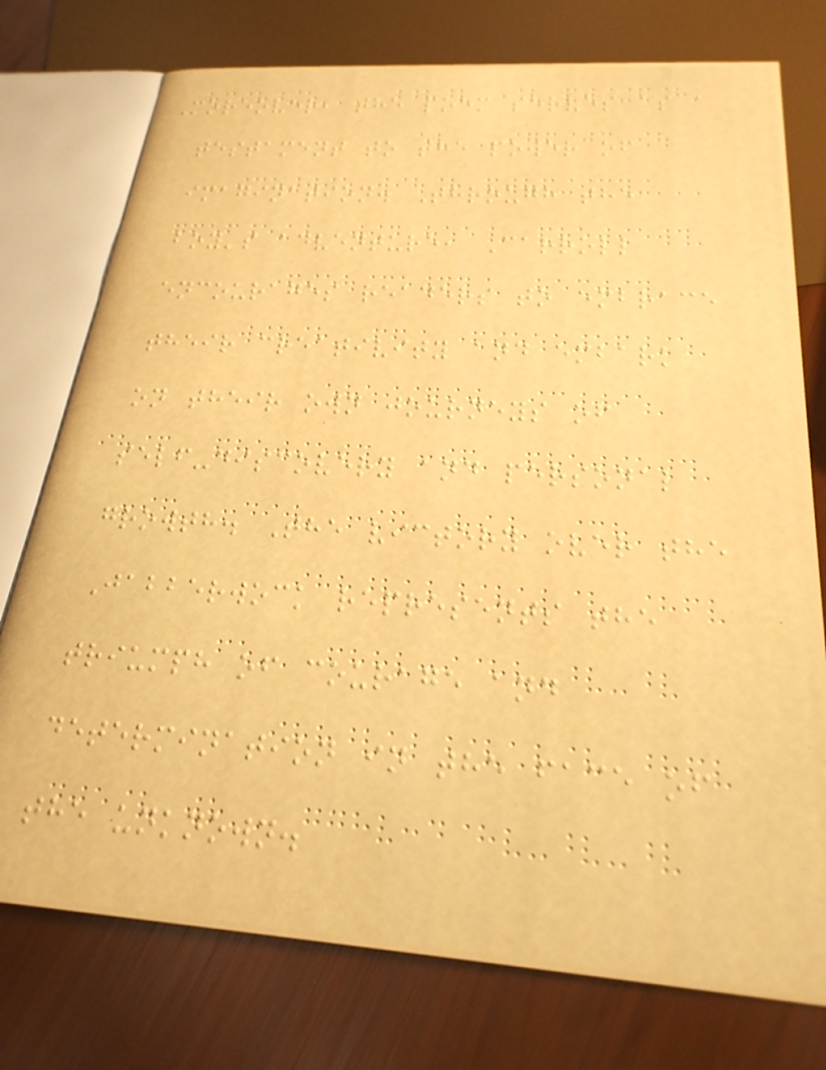Moreover, the poem serves as a
testament to the power of
imagination. Through the
boy's adventure, Carroll
encourages readers to embrace
their creativity and embark
on their own journeys of
self-discovery and personal
growth. The victory over the
Jabberwock represents the
triumph of courage and
determination in the face of
the unknown.
